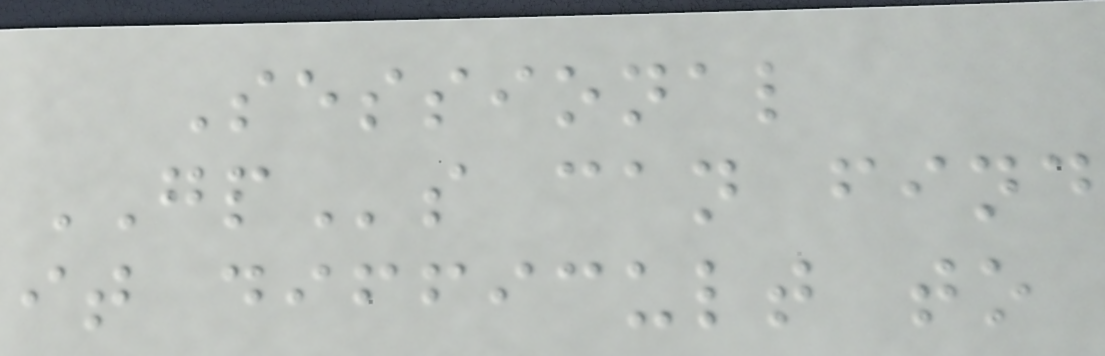Sessional
GPs can find
it difficult to
